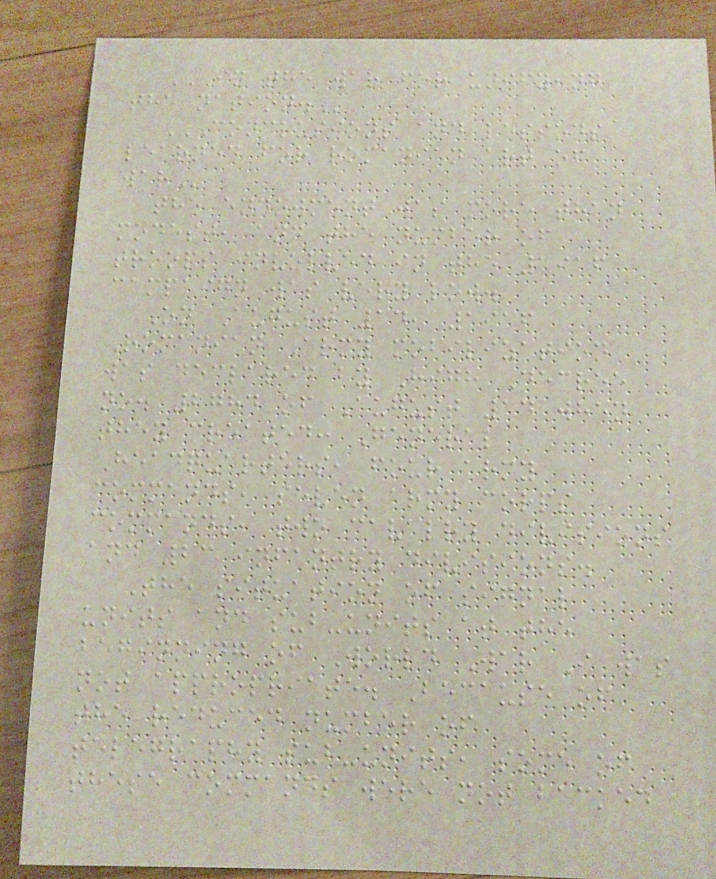IN THE WAR FOR UNIFYING
THE NATION.
CONCLUSIONS AND LESSONS
LEARNED FOR ROMANIAN ART OF
WAR
the endowment was more than
modest, and the number of
troops involved in the 1916
campaign was very low.
On August 14, 1916
Romanian Army mobilization
was declared by High Decree
no. 2784 of August 14 when
they created: General
Headquarters, four army
commands, seven army corps
commands, two cavalry divisions
and 23 infantry divisions.
The situation of signal
units and sub-units at the
beginning of World War I was
not appropriate. Because of
the reduced number of
telegraphy sub-units, some of
these commands were not backed
